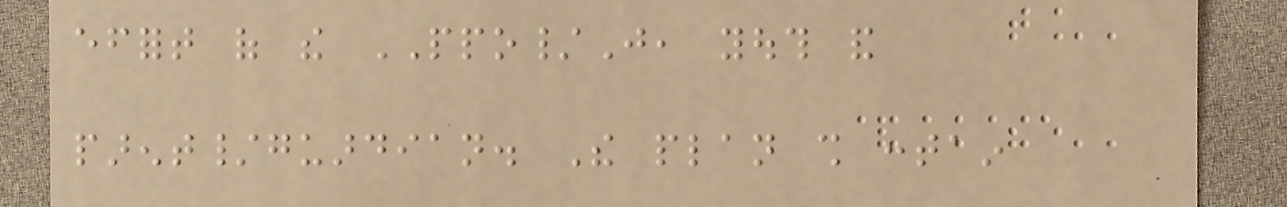effort of the PPO/J, youth and
parent/guardian. The plan shall contain
